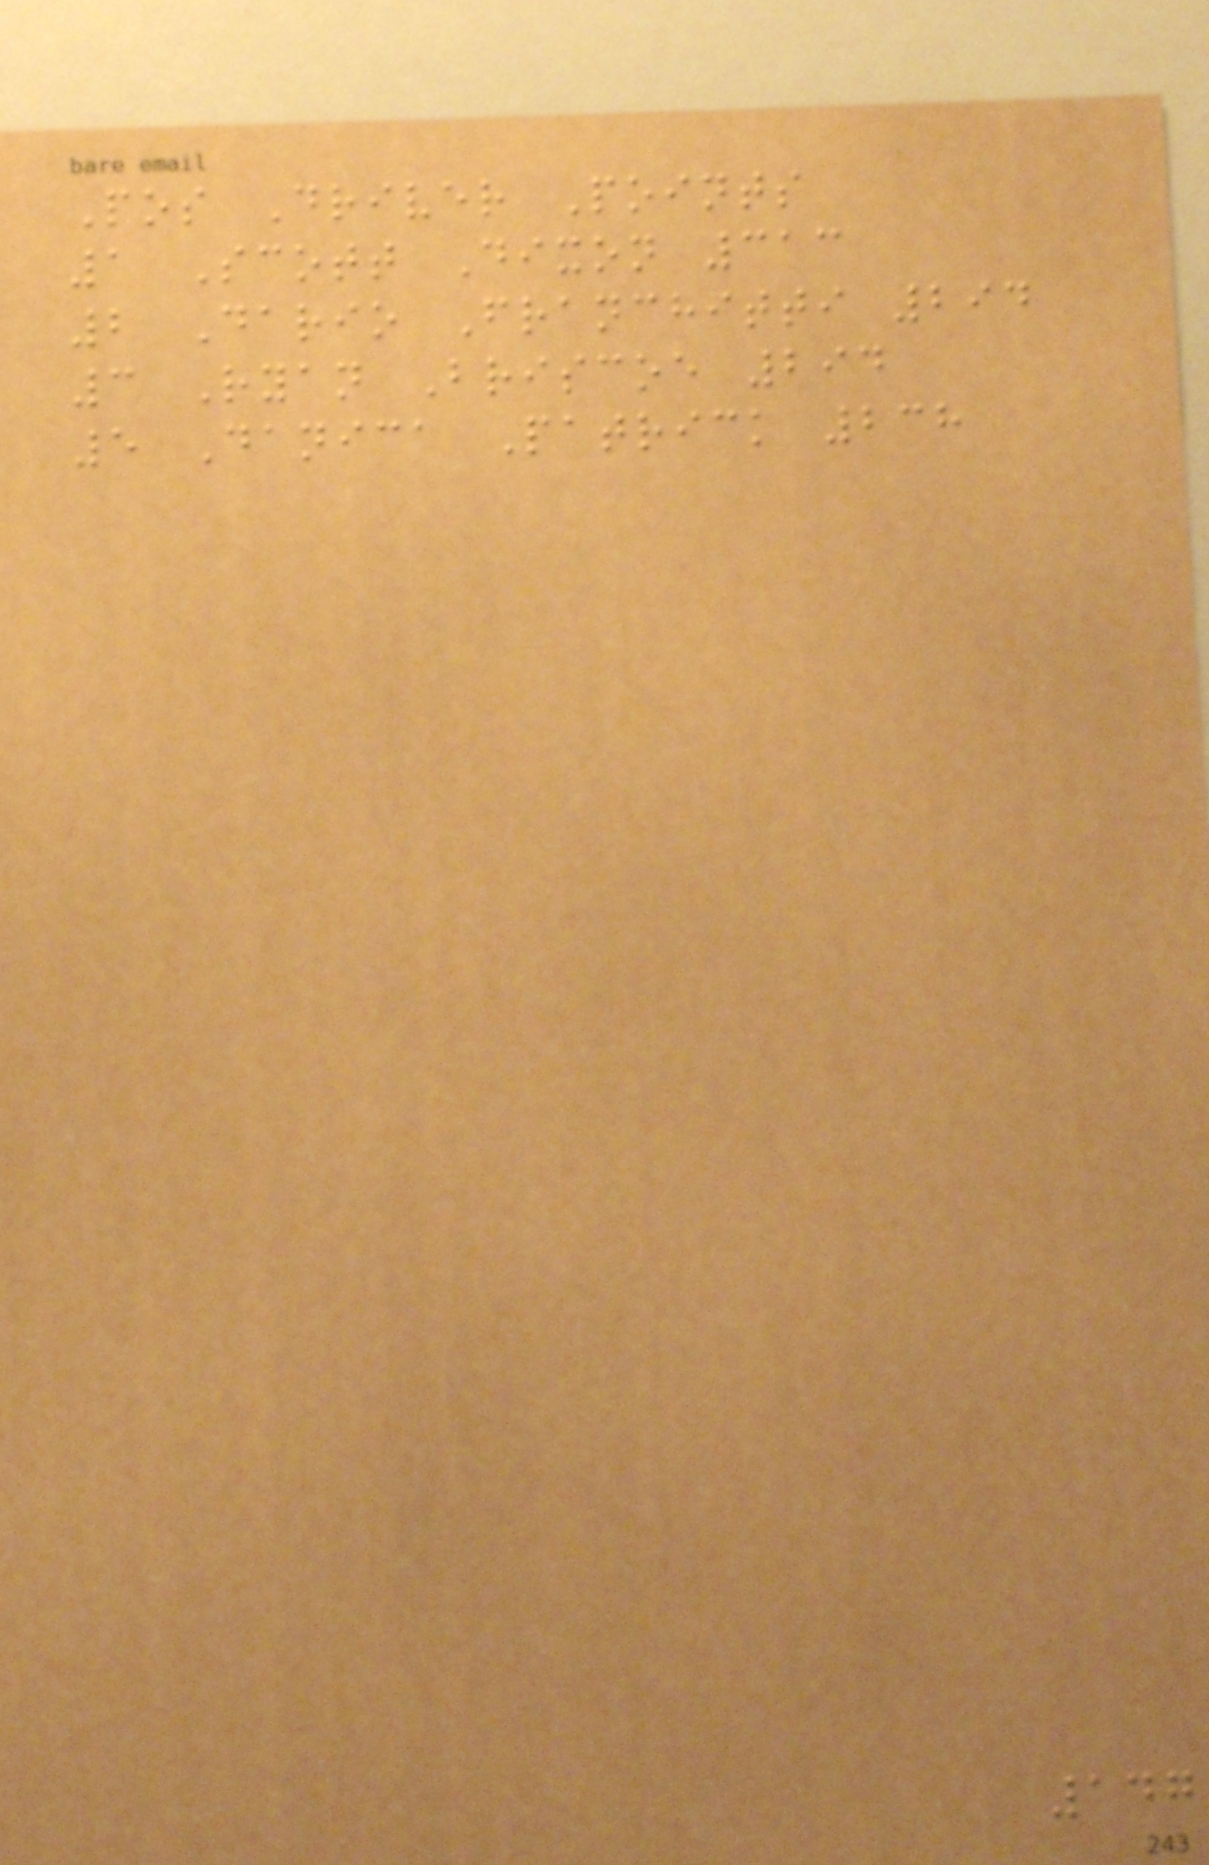Pos Driver Points
1 Scott Dixon 313
2 Dario Franchitti 294
3 Ryan Briscoe 294
5 Danica Patrick 238
147
